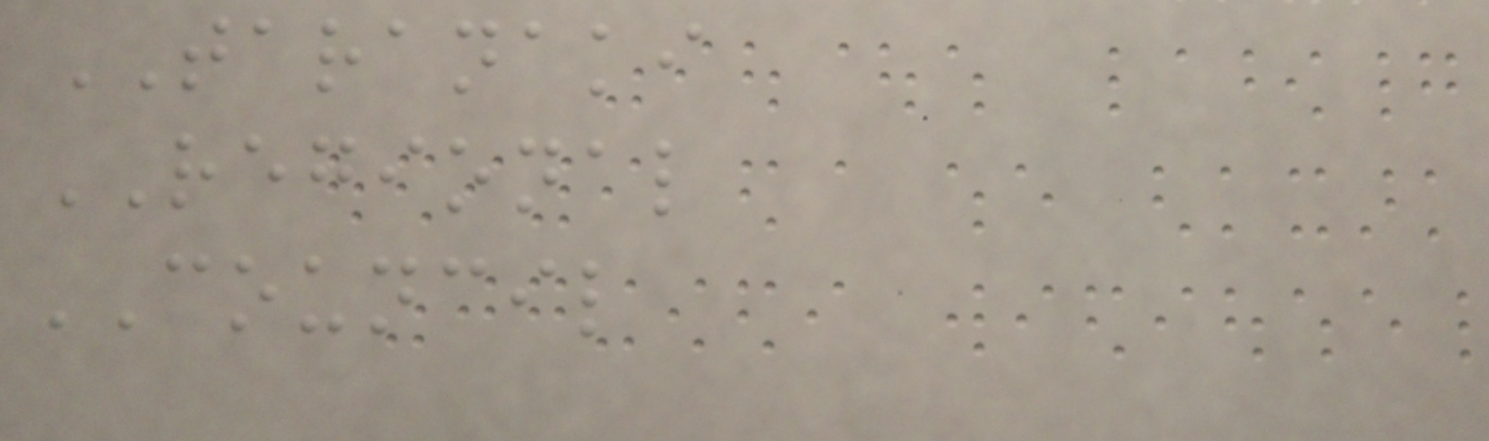TARANAKI
REGIONAL
COUNCIL
